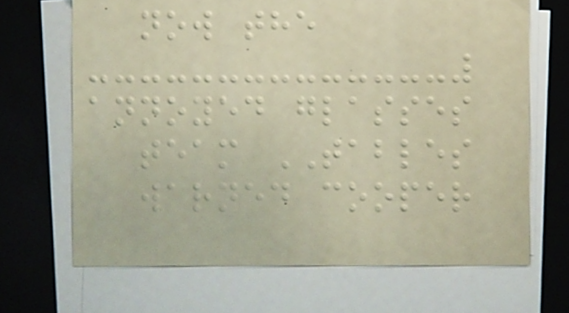now the
annoyed glasses
team TABLES
warned cooper
